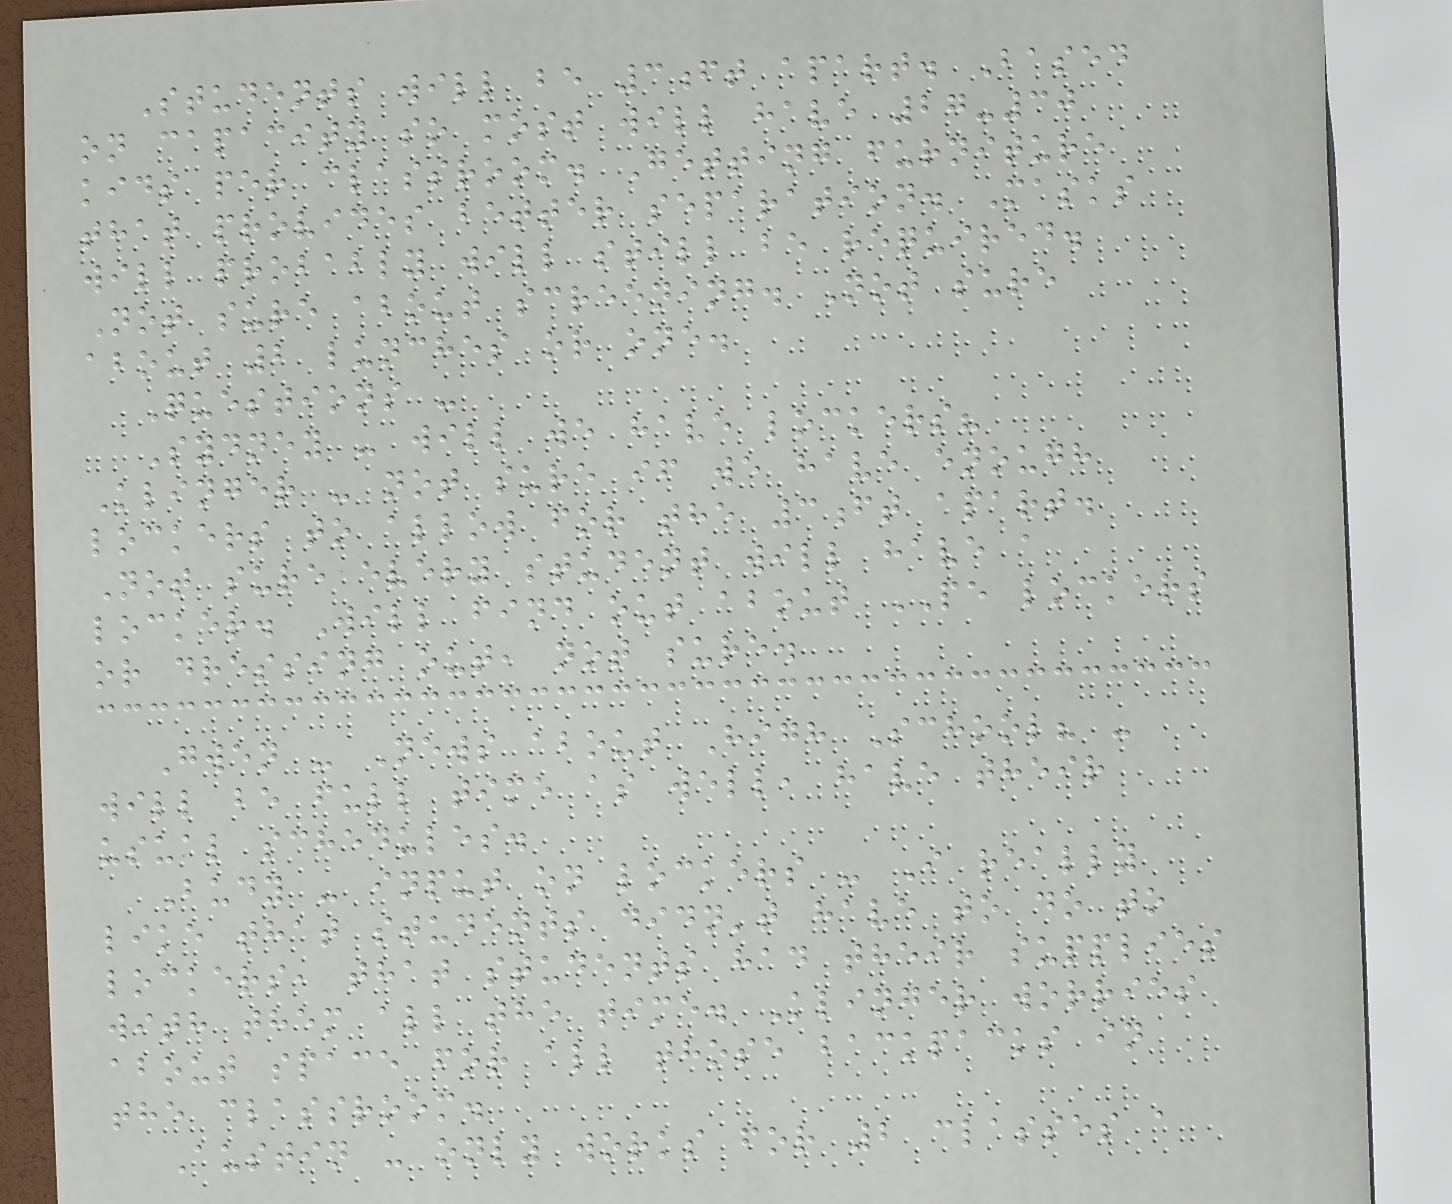Students will be 3ft apart. Based
on capacity so most will have 27-30
kids per classroom. Getting furniture
that provides better separation. Masks
will probably will still be required.
Not sure about screening. Not sure
about 2 lunches or one.
Questions -
Sydney - will we have lockers?
Klinger - not sure if we have enough
lockers to allow for the 3ft apart.
Not sure every student will have a
locker. Will find out about PE lockers
or dressing out, not sure.
Gwen - News about High School? -
will be full time as well, have their
usual schedules.
Budy - input on lockers - I really
like that students didn't have to do to
lockers, that students had their supplies
with them all the time. Klinger worries
about space for all those backpacks in
the classroom.
Austin - only works for 2 classes a
